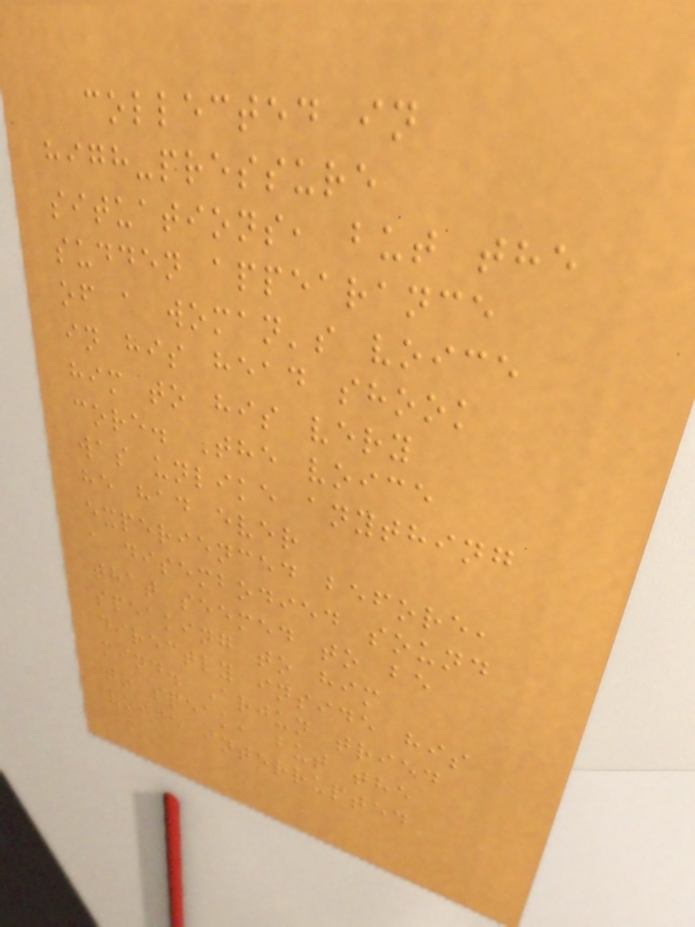collected in
high-pressure
situations, but the
sudden appearance
of a woman's voice
in his head shook
him to his very
core. The voice
was unlike anything
he had ever
experienced before,
a disembodied sound
that seemed to be
speaking to him
directly inside his
mind. Arjun tried
to speak, but the
voice interrupted
